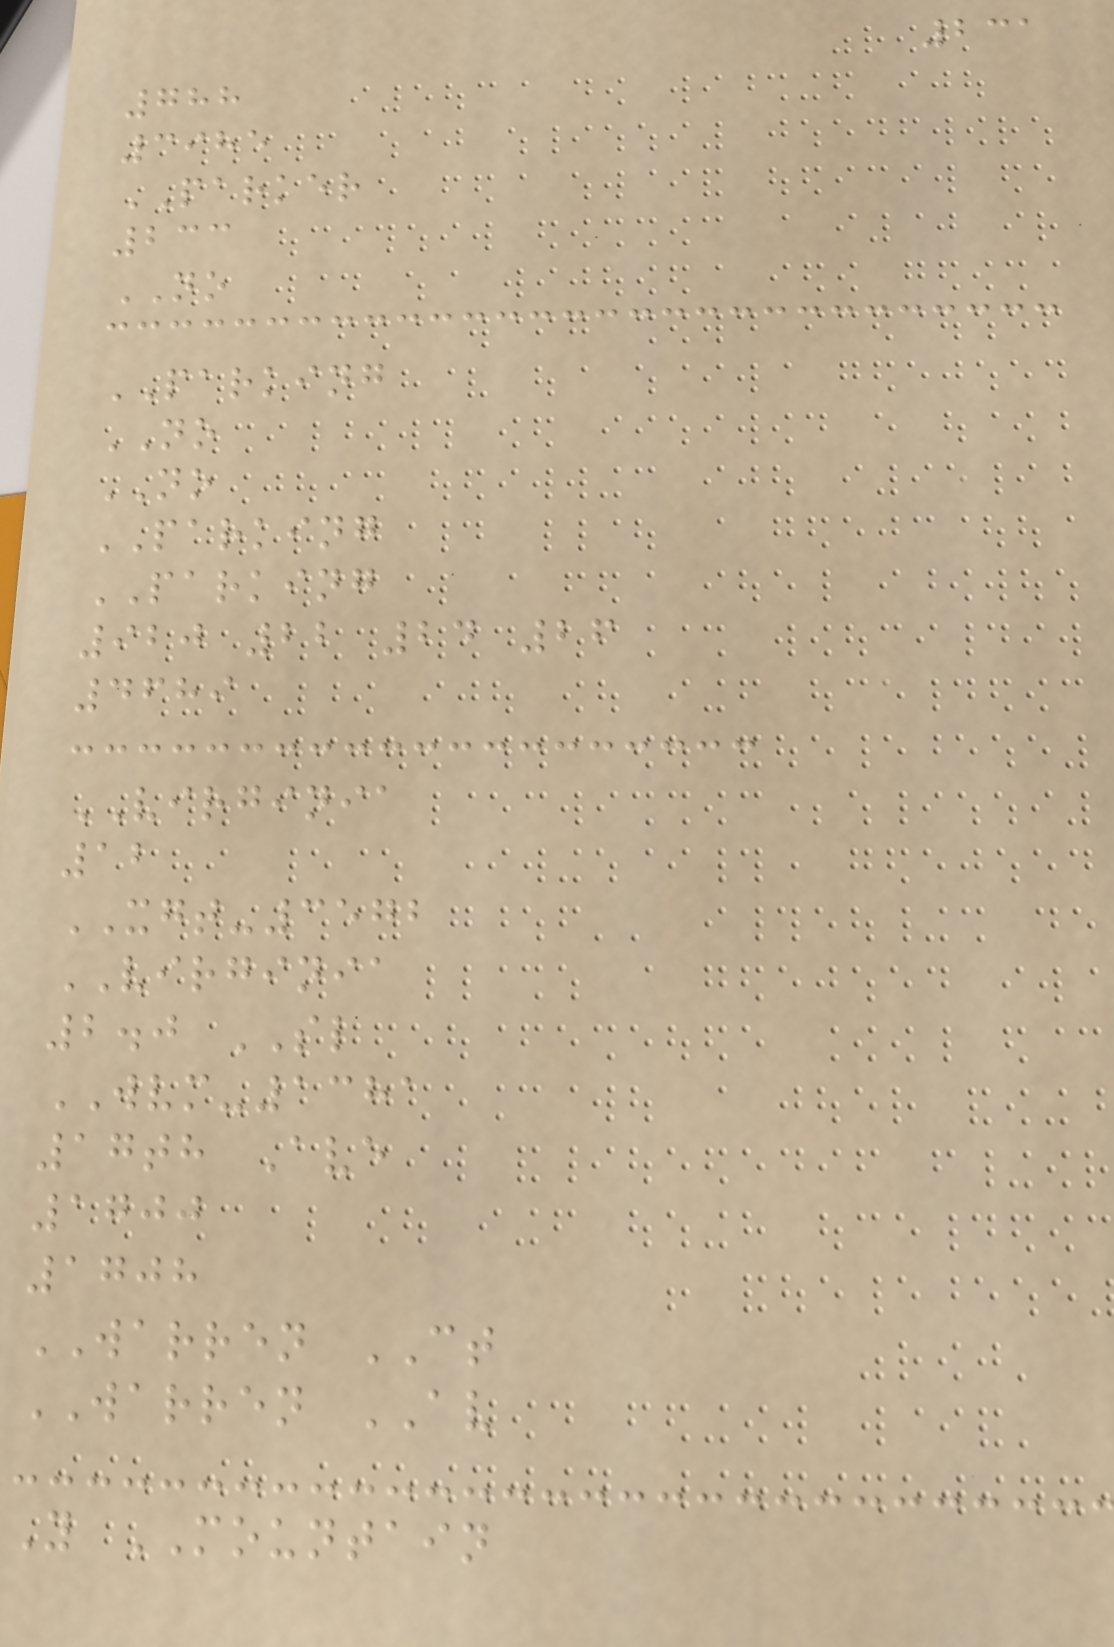231
788
3985
PARKER
233
NO
PARKING
NO
NO
PARKING
PARKING
920 22 24 26
4689
VIRGINIA
12
XGT-3572
VIRGINIA
2.0 SL
WVM-1381
17th Ave
1700
1708
WARREN CT
WARREN AV
Y MOUNTAIN
